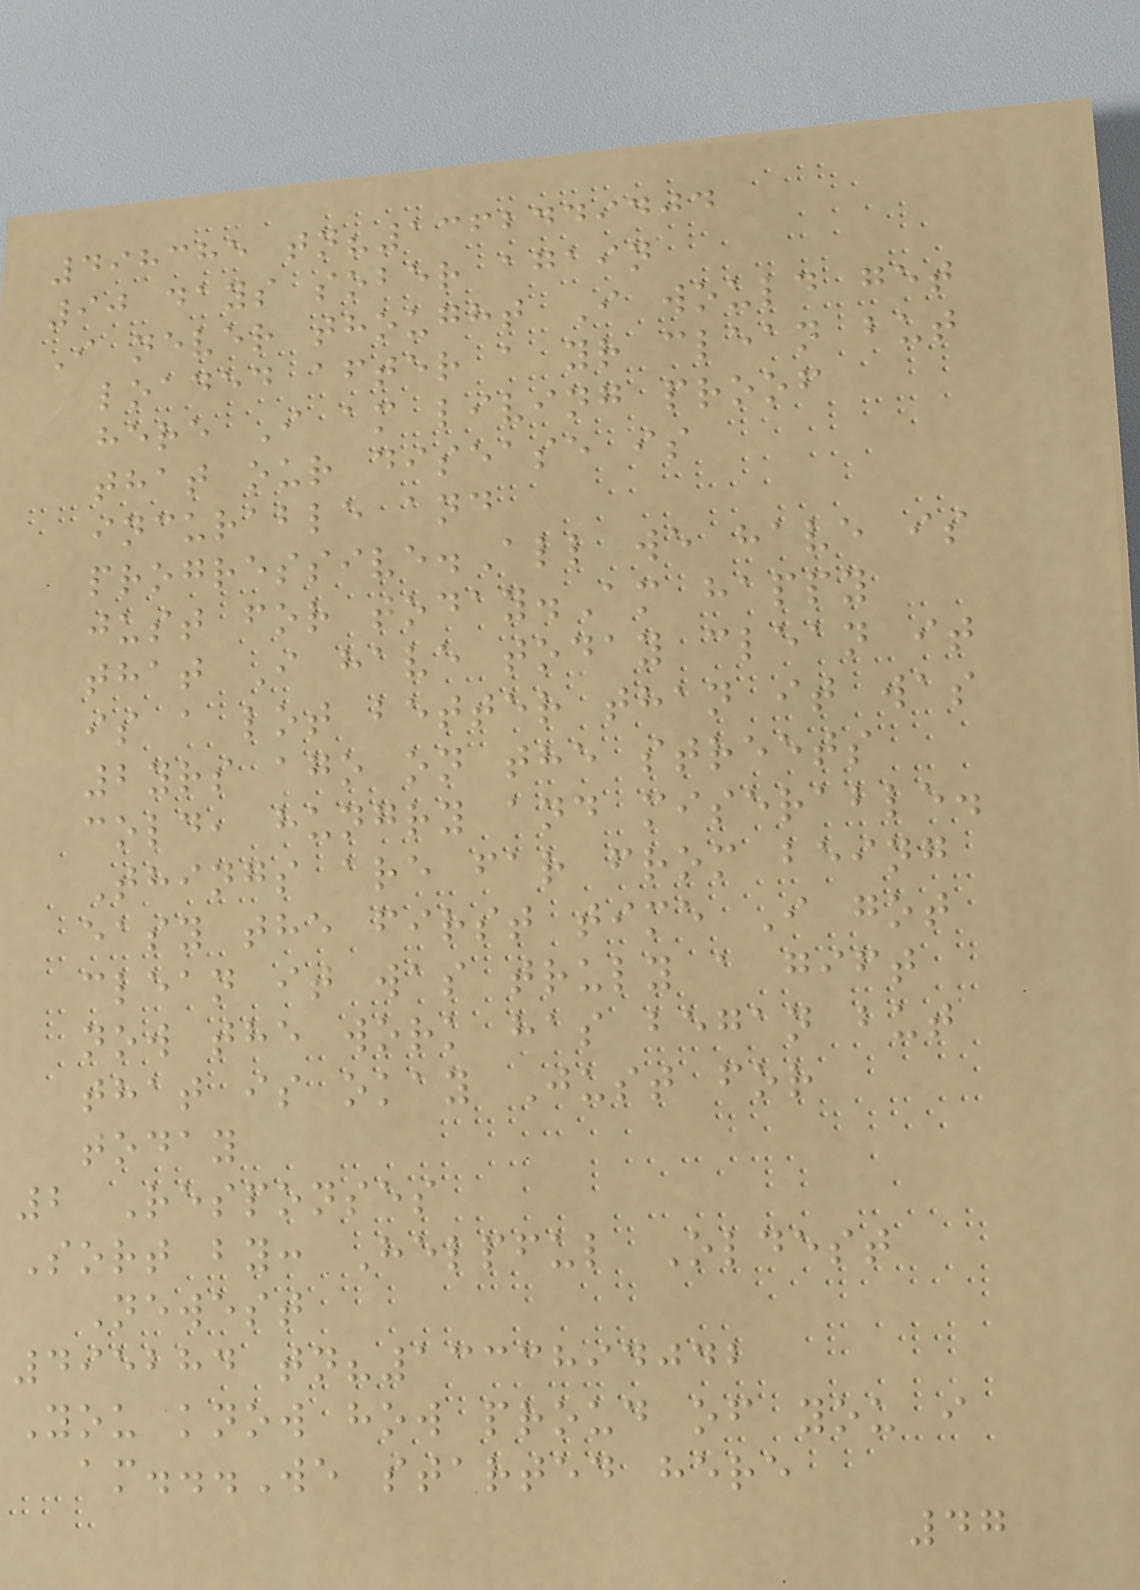498385 tn?1362449404
90 days sober again
I never thought I would get
loaded after a yr clean but
here I am living proof
that our disease is
incurable and
progressive.All we have is
just for today.Am happy
that I have today clean it
is a lot better than it was
2yrs ago on the streets
cold, hungry and miserable.
Things are far from being
easy the first time I got
clean it was truly a gift
now the work has began but
that is okay Just for
today
2 Responses
Sort by: Helpful Oldest
Newest
495284 tn?1333894042
You know how proud of you i
am...We started here
47
